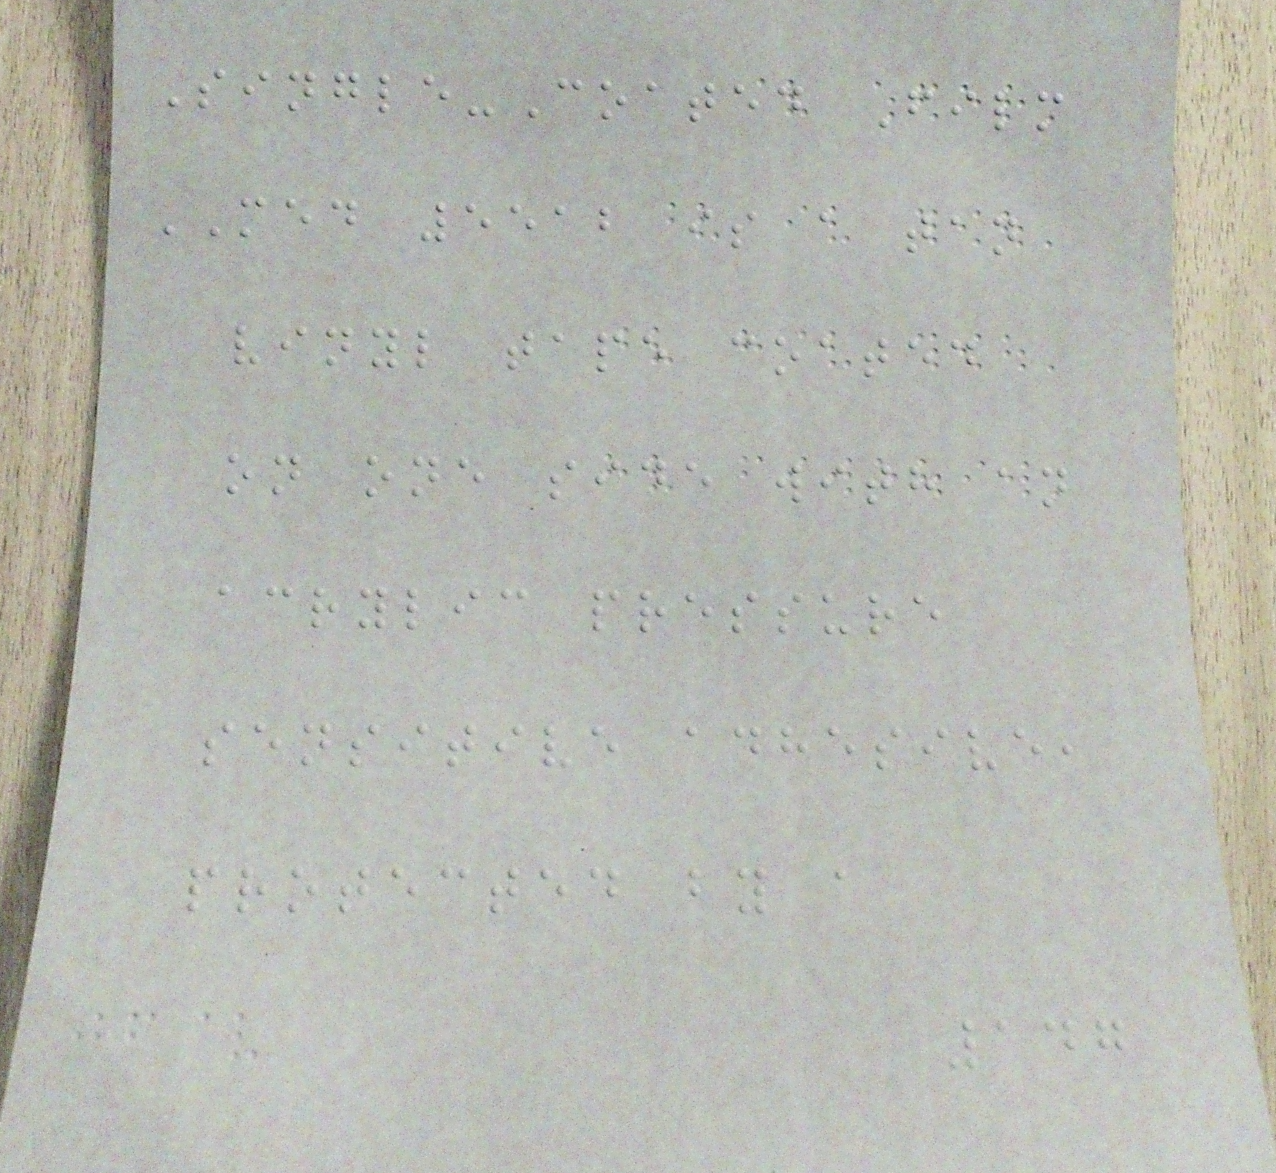Single-Coated Film
MED 5512 is a tan
vinyl tape coated
on one side with an
acrylic pressure
sensitive adhesive,
protected by a
147
